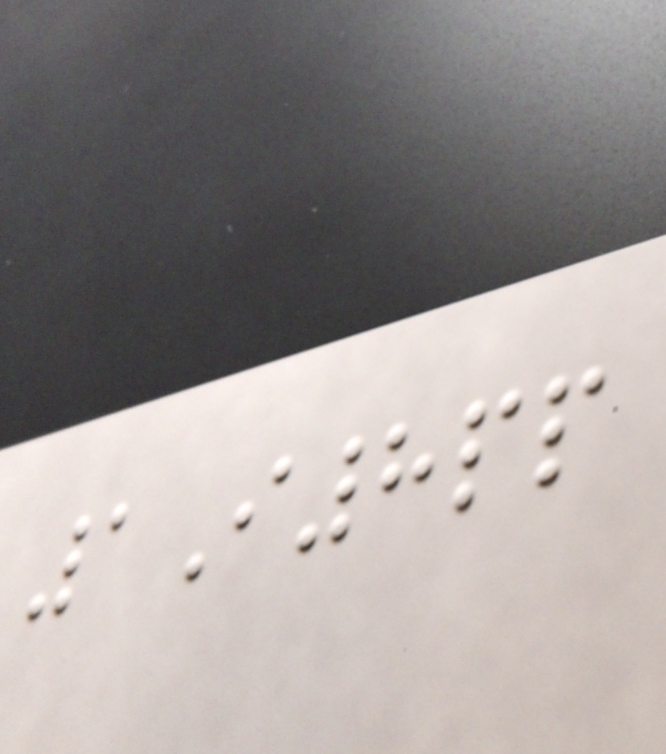1I8pp
